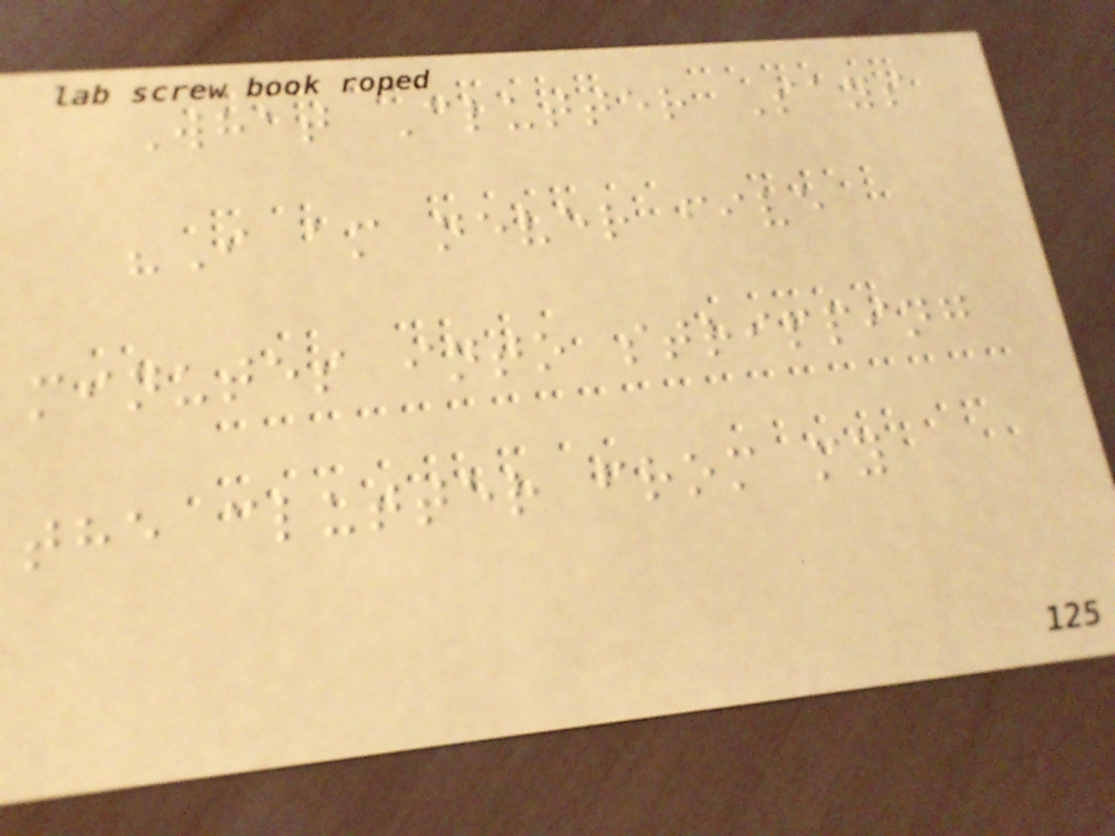What Clutter Says
"I am never five
minutes into stripping
the clutter from my
